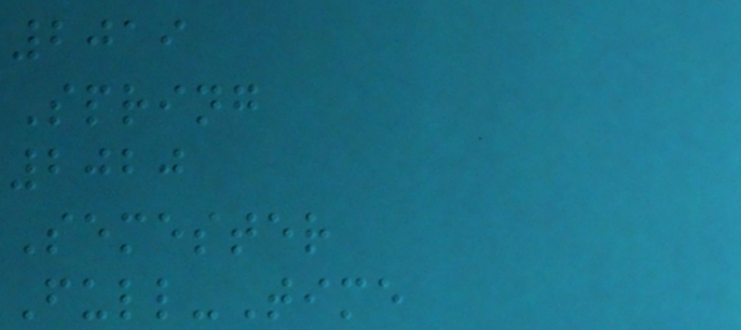2019
Spring
2020
Semester
Full-Time
